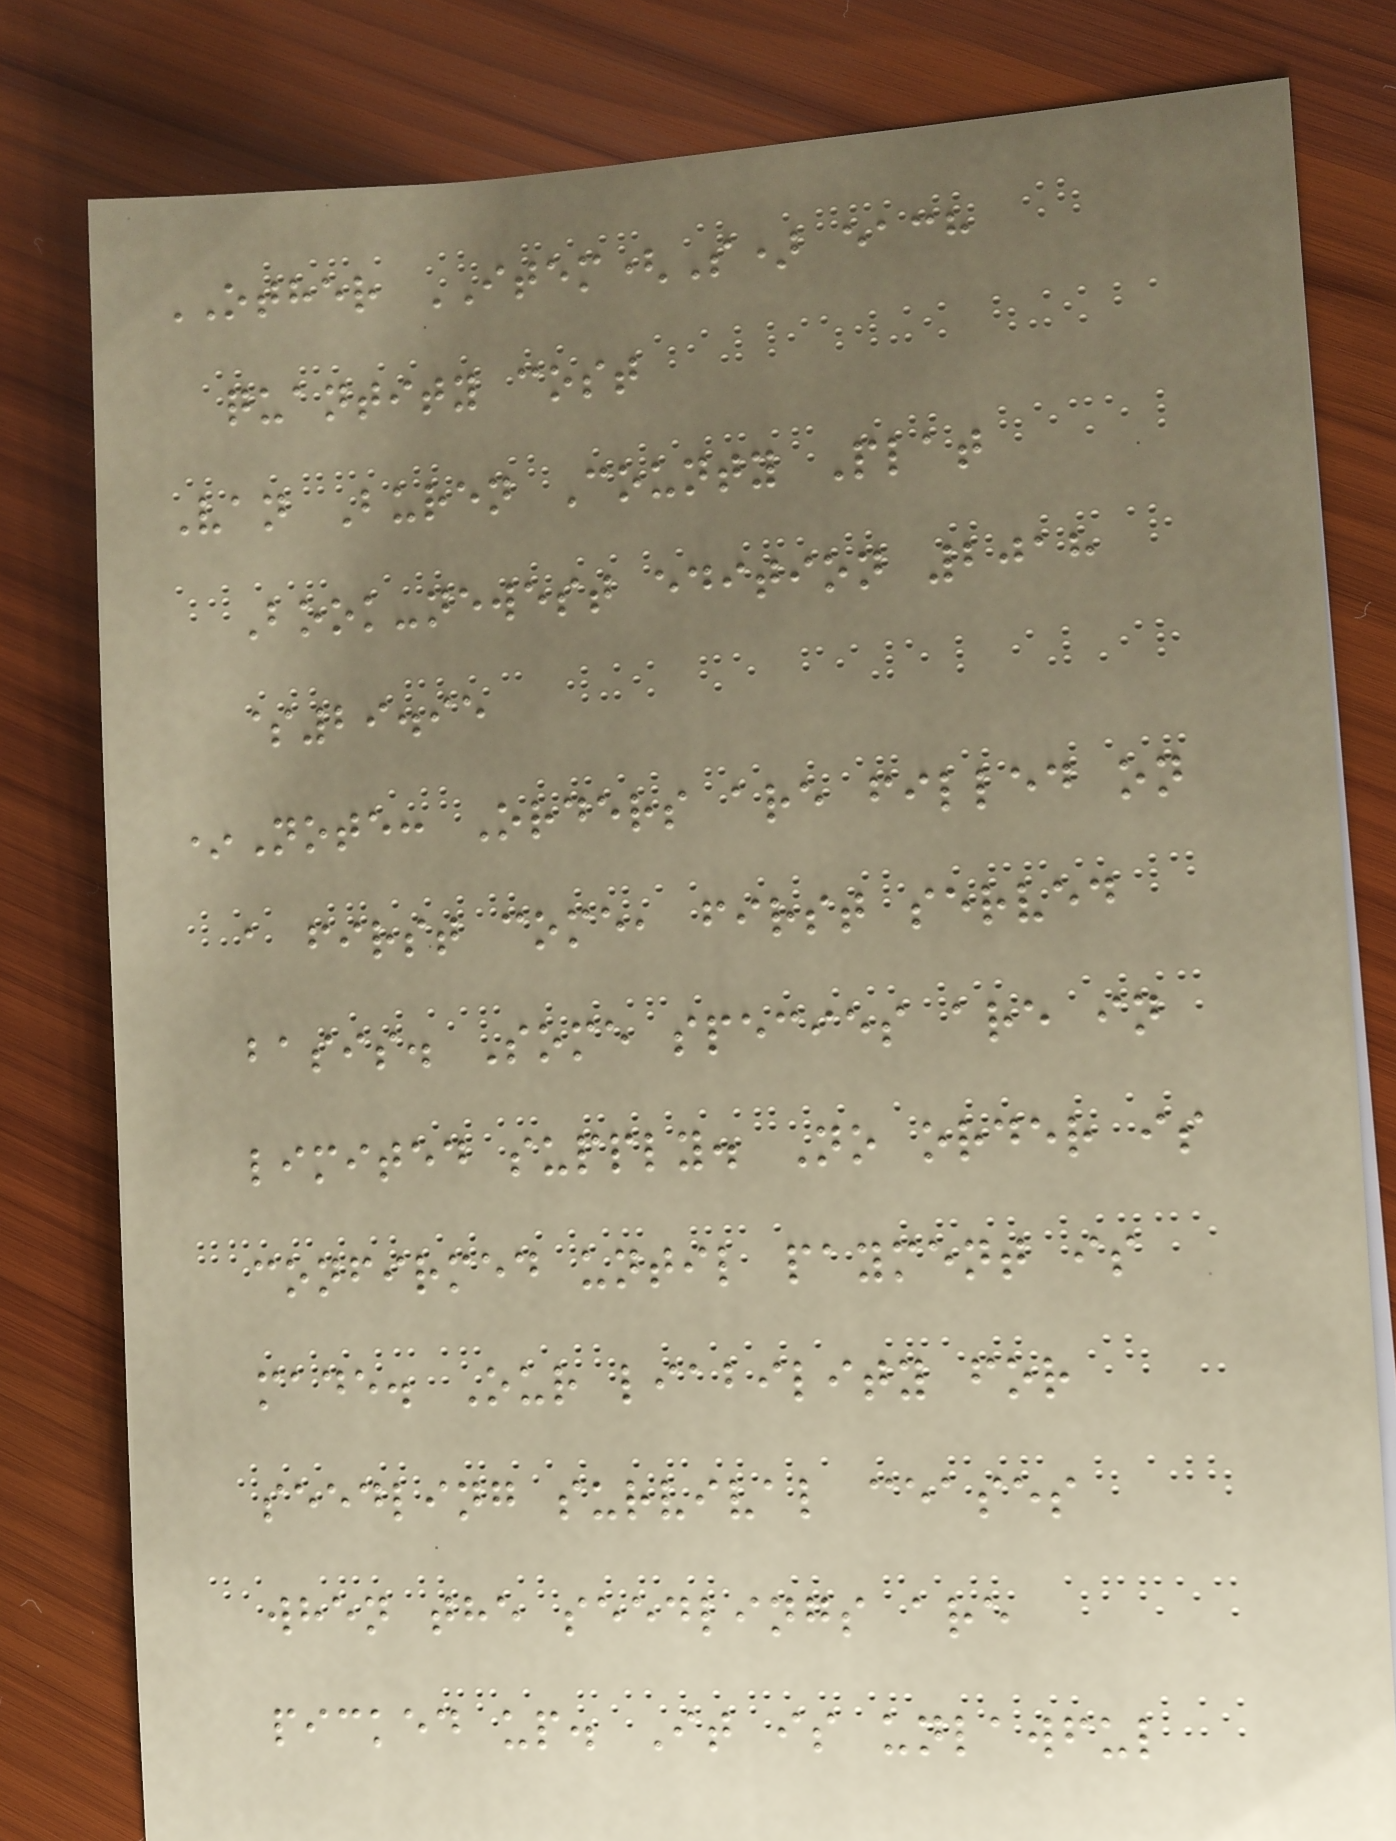OTHER ITEM(S) each
quantity cost
Van Buren County Plat
Book-newest edition 2018
$29.95
*Note: Orders are filled on
a first come, first served
basis. Some species are in
limited supply. No order is
confirmed until payment is
made. Our liability for
seedling survival ceases
when the seedlings are
picked up. It is unlawful
